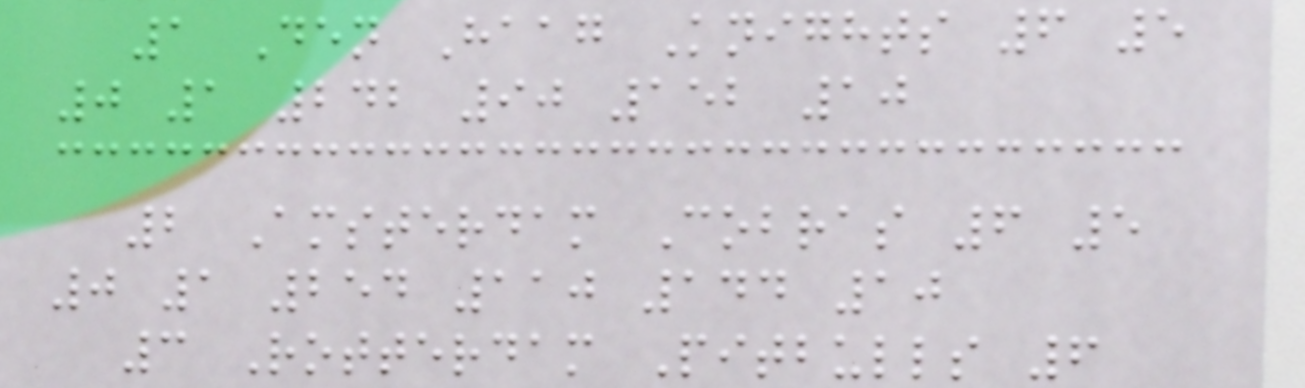1 Den Haag Knights 6 5
0 1 242 90 152 10
2 Amsterdam Cobras 6 5
0 1 254 110 144 10
3 Rotterdam Pitbulls 6
